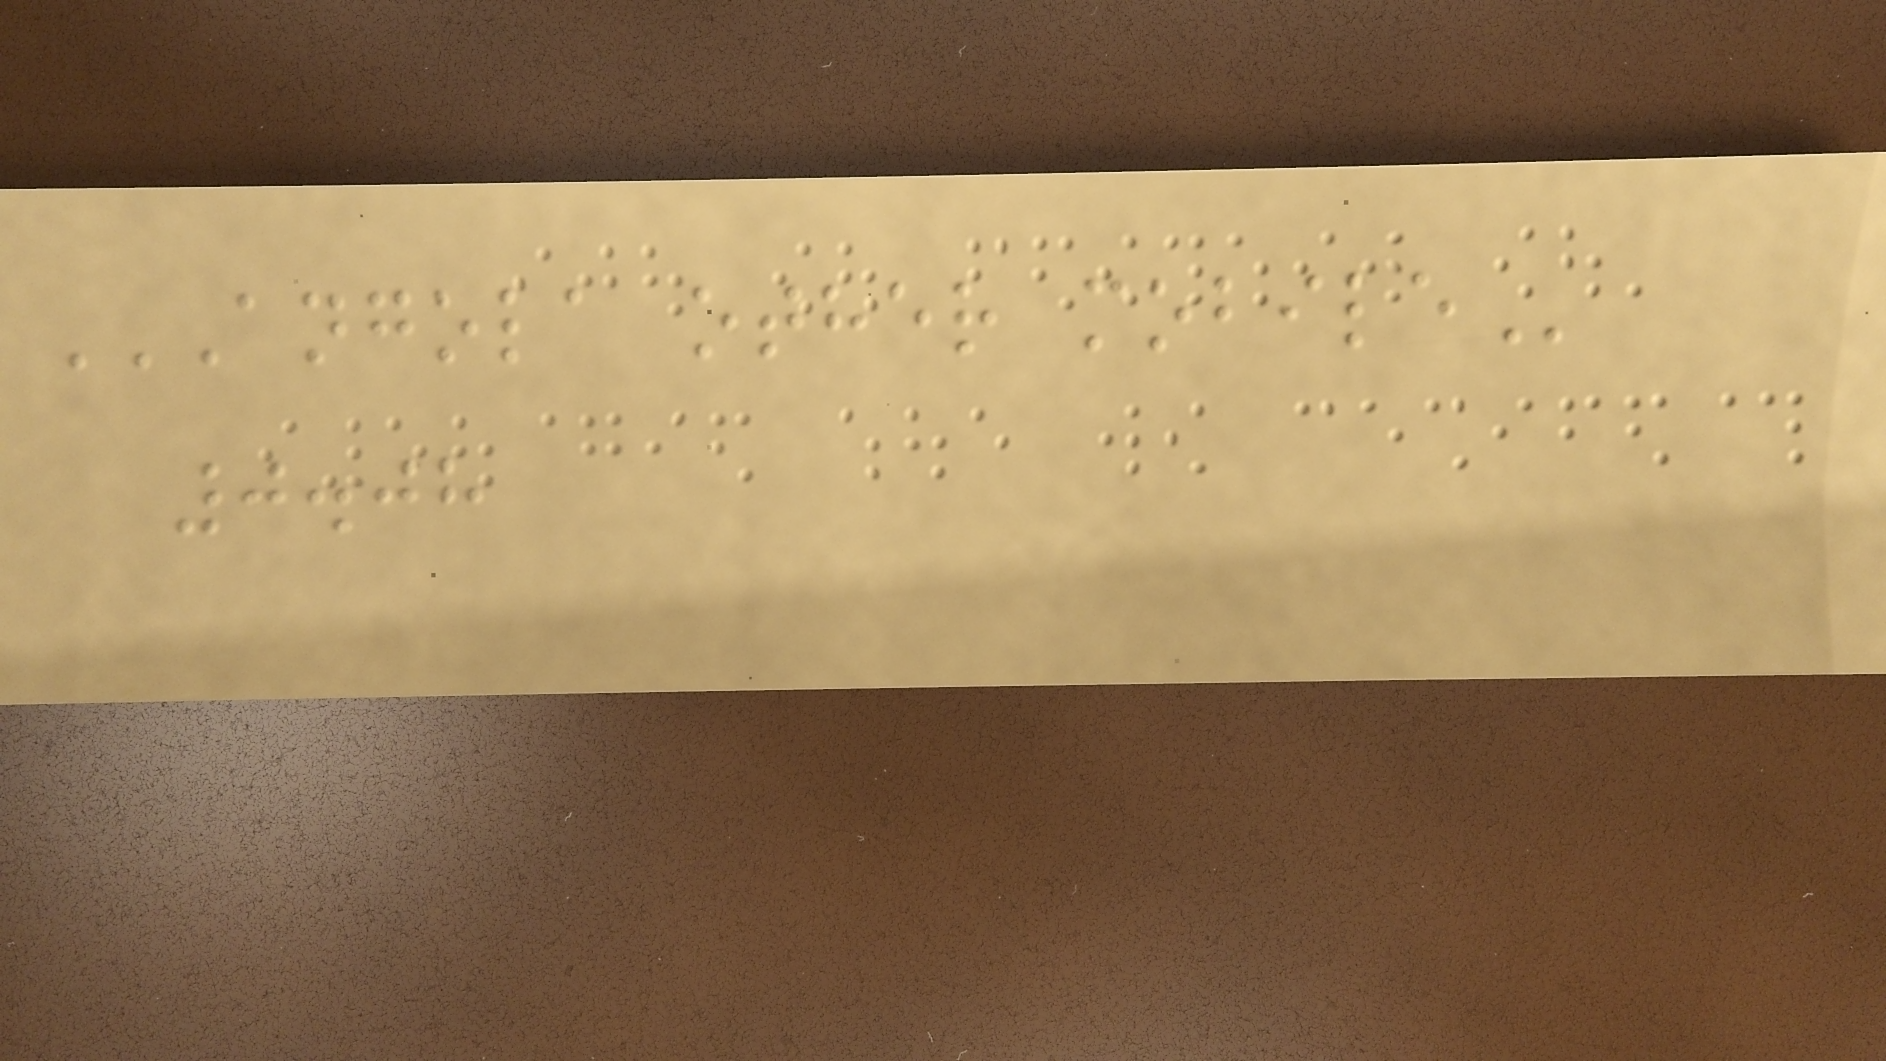ANGOLA OTHER MOBILE
0.08
